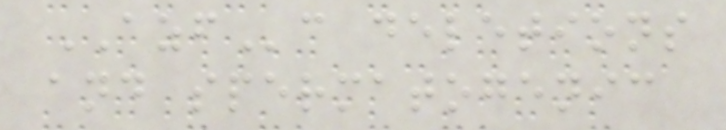AZFc deletions
and spermatogenic
